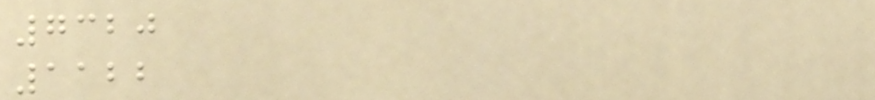7320
1122
